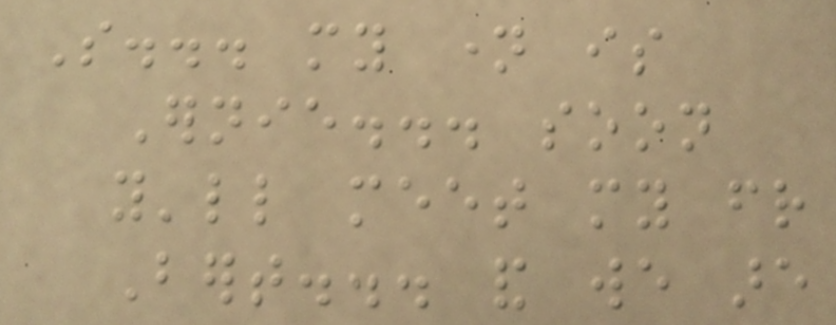So... my name is
Ernie... soon
you'll meet my friend
Bert... and we are
